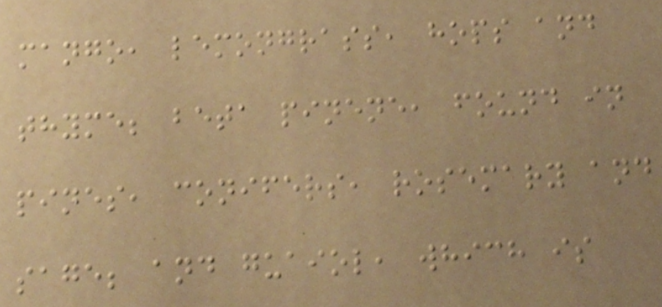mango, lemongrass, hops and
thyme; beta pinene, found in
pines, conifers, rosemary and
sage; and guaiol, which is
